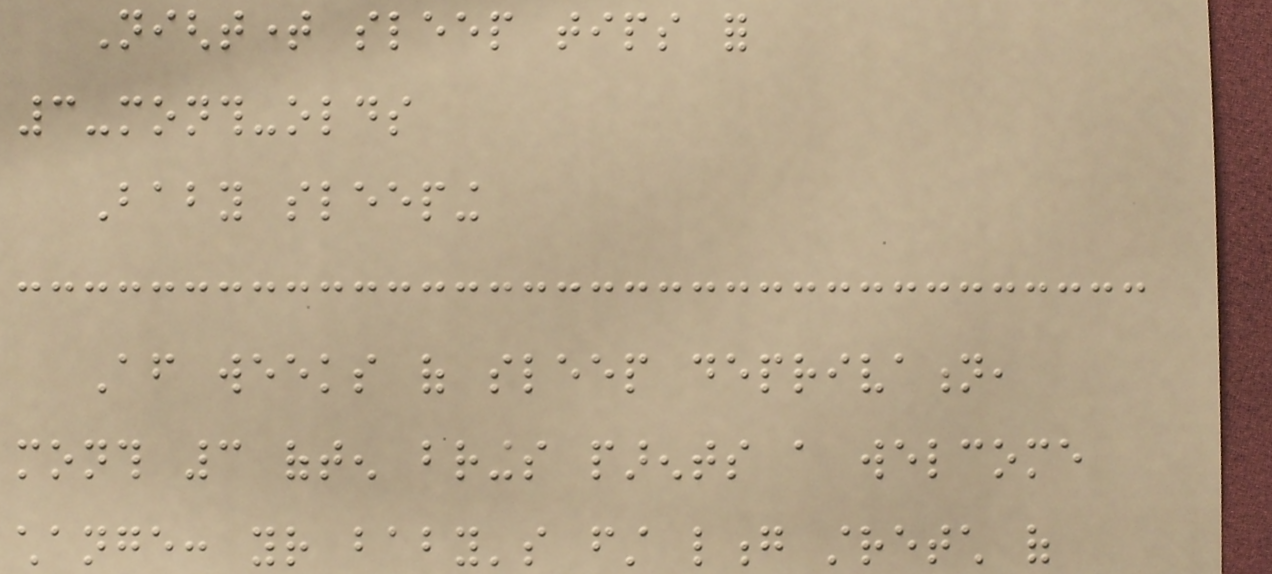Nighttime sleep tips for
3-month-olds
Baby sleeping
After weeks of sleep deprivation,
month 3 often brings parents a welcome
change: your baby's first long stretch of
